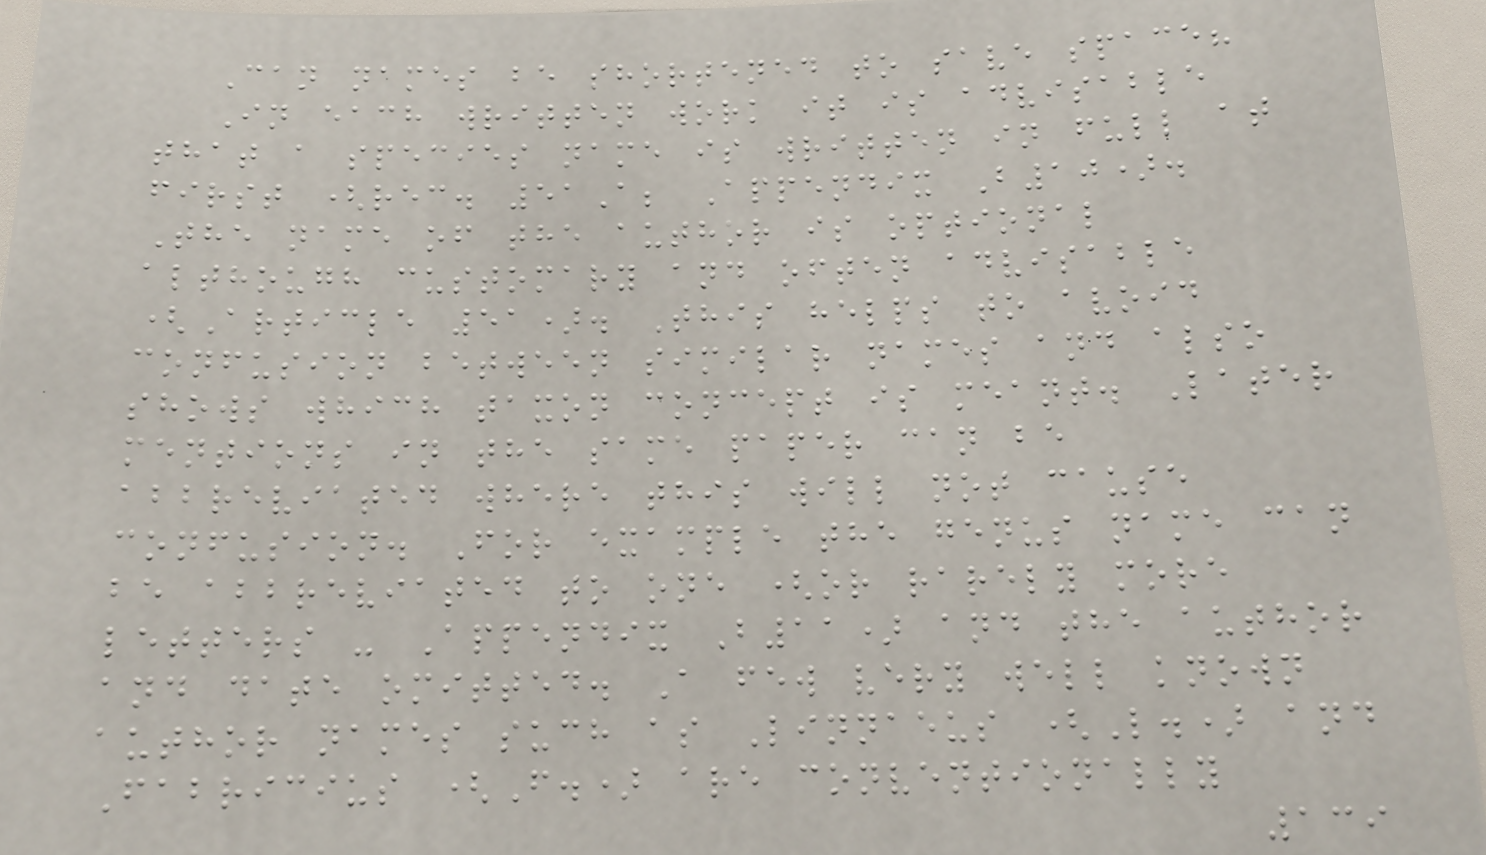Can names be shortened to save space?
In each written work it is advisable
that a species name is written in full at
first (rec. 51A; Appendix B10).
The name of the author is optional
although customary and often advisable
(Article 51). This helps to avoid
confusion between similar names and also
shows which taxon concept is meant. Later
mentions in the same paper can be
abbreviated where this will not cause
confusion. For example the genus name can
be abbreviated to one (or rarely more
letters - Appendix B11) and the author
and date omitted. A few very well known
author names such as Linnaeus (L.) and
Fabricius (F.) are conventionally
139
